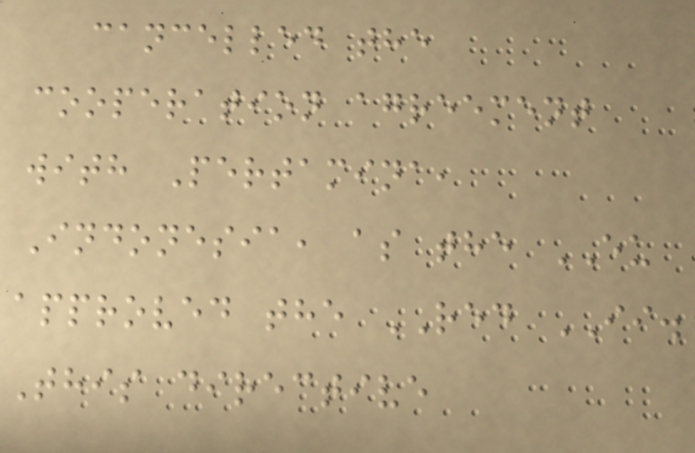cancelled the
cooperation agreement
with Pertamina,
Indonesia, as the EU
approved the RED II.
This directive
